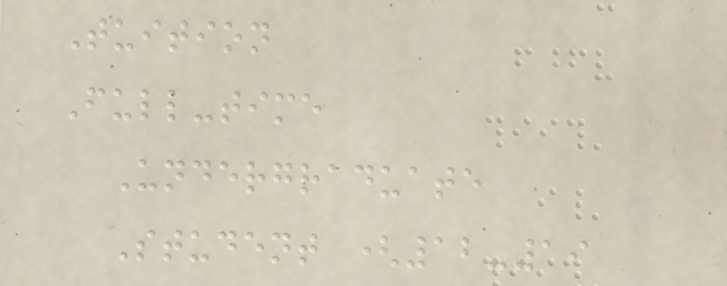Tuition
Full-time
Undergraduate
Student (12-19
